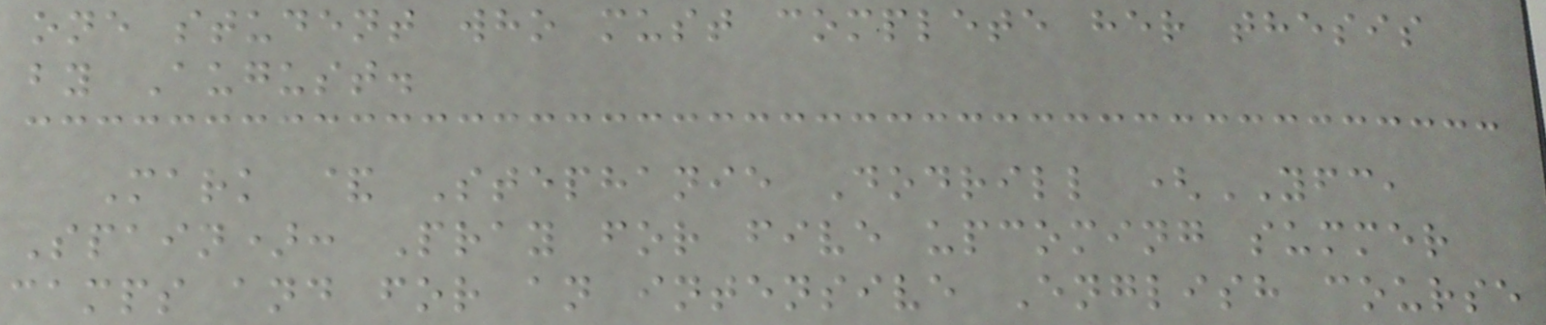one student who must complete her thesis
by August.
Mark & Stephanie Dodrill (YFC,
Spain): Pray for five upcoming summer
camps and for an intensive English course
